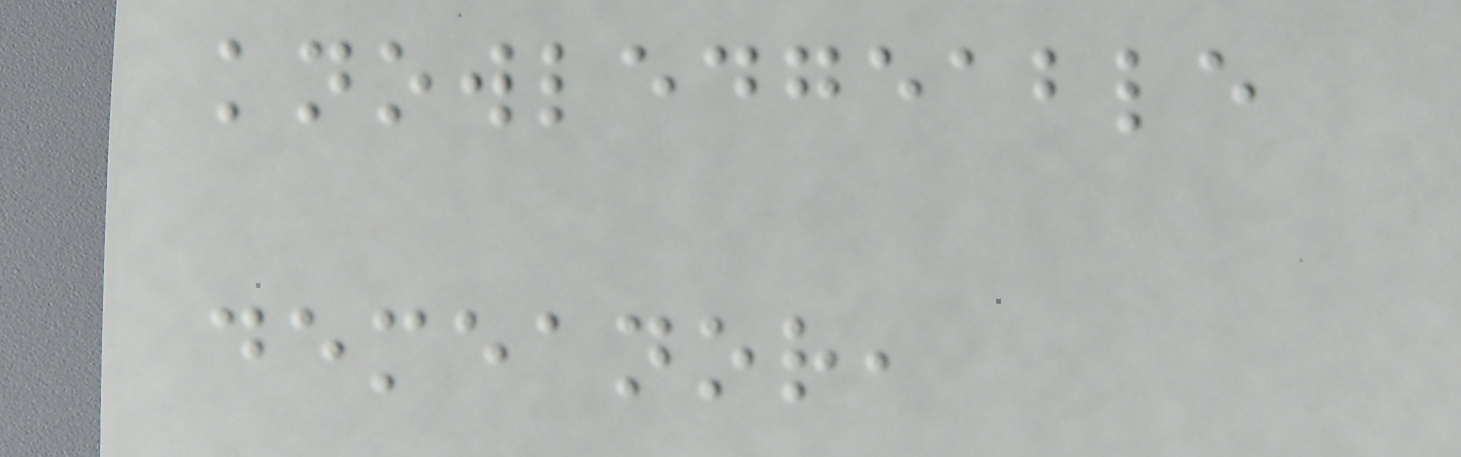knowledgeable
demeanor,
